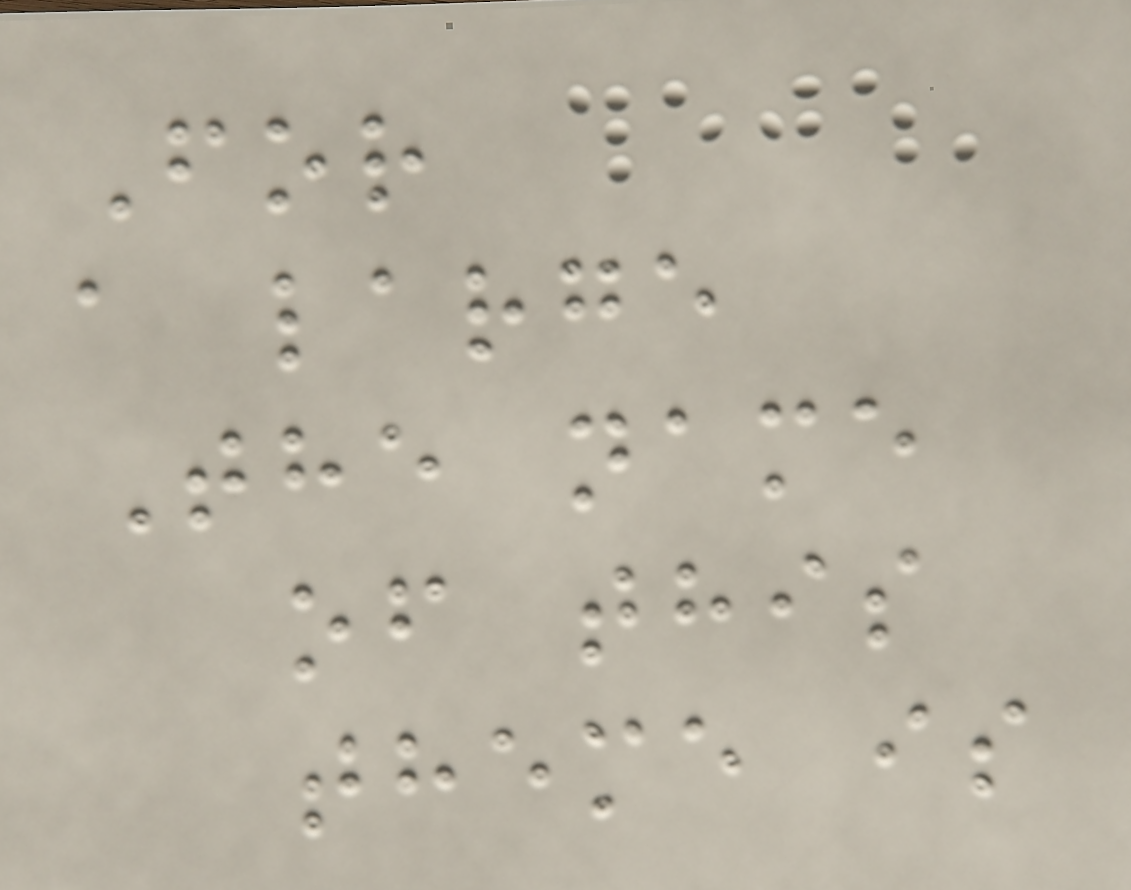For
a large
The name
of this
theme is
